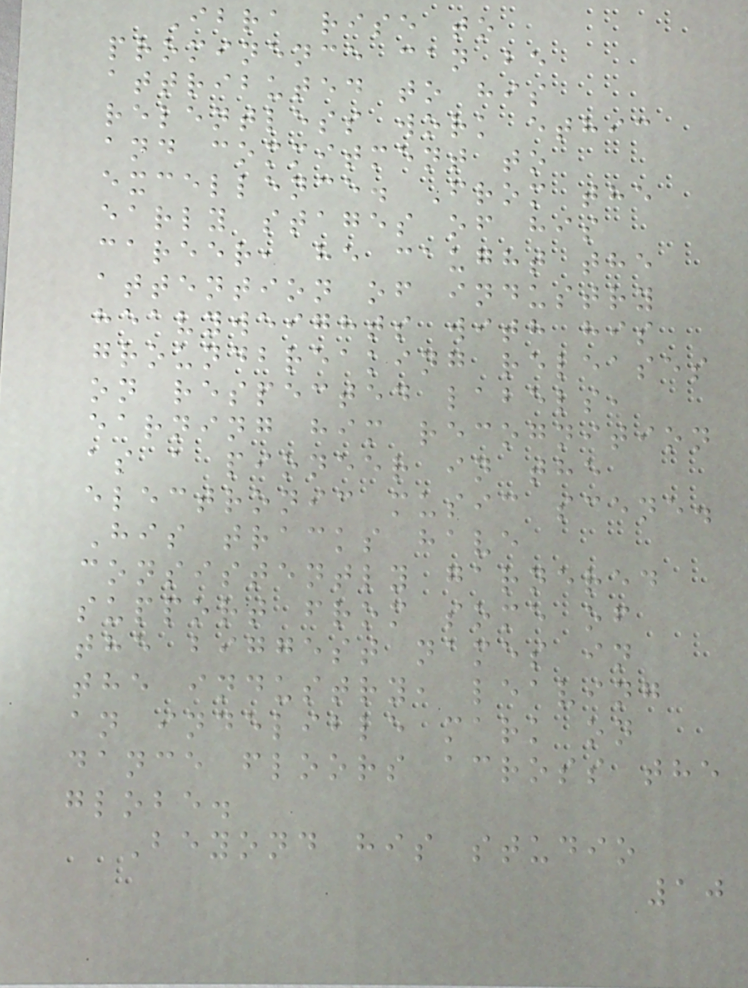Ibra rise to
prominence can be
attributed to his
relentless work ethic
and commitment to
excellence. From the
early stages of his
career, he caught the
attention of industry
heavyweights with his
groundbreaking releases
on respected labels,
earning him recognition
as a pioneer in the
electronic music scene.
His tracks have
consistently garnered
support from some of
the biggest names in
the industry, leaving
an indelible mark on
dance floors across the
globe.
Beyond his studio
10
